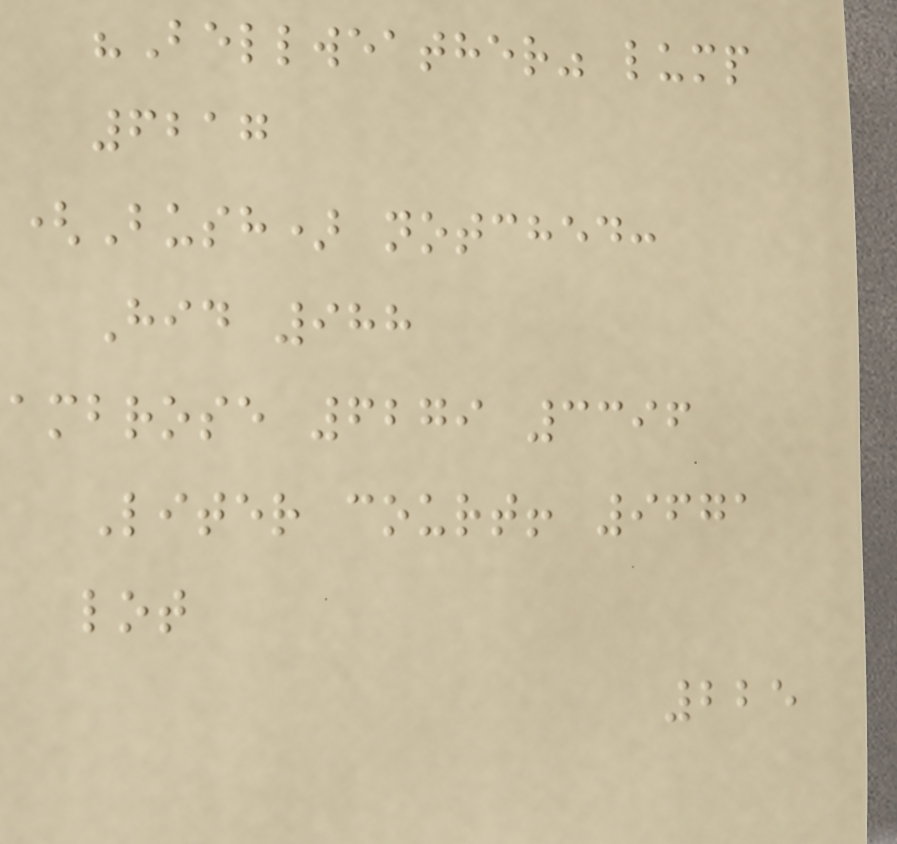"Bellweather" lump
6217
(Bush) notched:
Hid 988
ambrose 6279 3396
Liter court! 9671
lot
225
